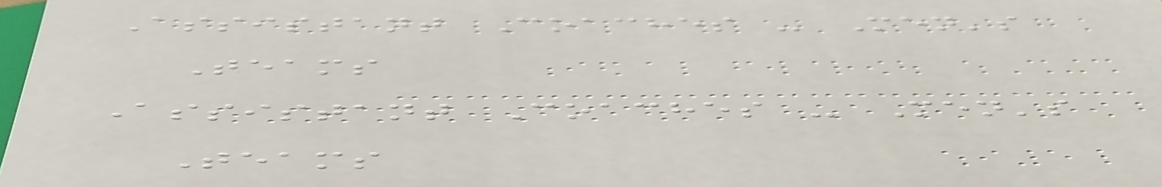Assistant Coaches - Men's
Teams
Assistant Coaches - Men's
Teams
